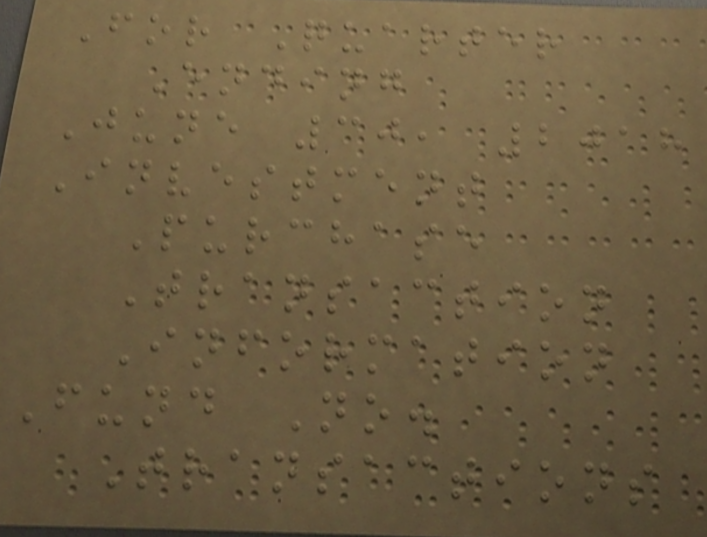For Quarter
Ending
June 30, 2018
Investment
Purchase
Transaction
Information
Fund No.
Transactions
